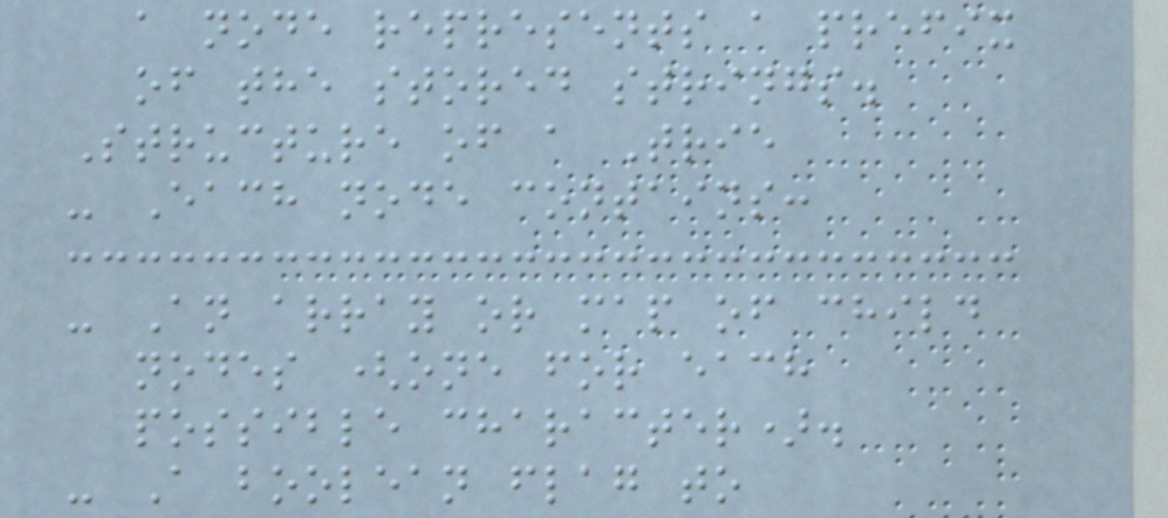a node represents a prefix
of the stored strings.
Structure of a Trie
- Each node contains:
- An array or map of child
nodes (one for each
possible character).
- A boolean flag to
